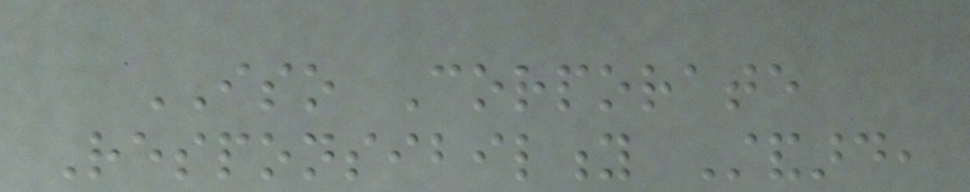ISO Corporate
Responsibility Standard,
